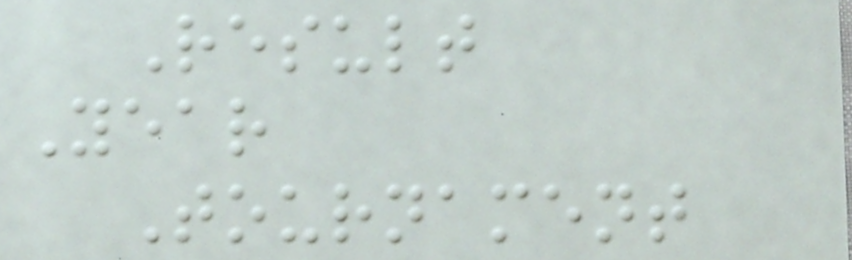Result
Year
Tournament
